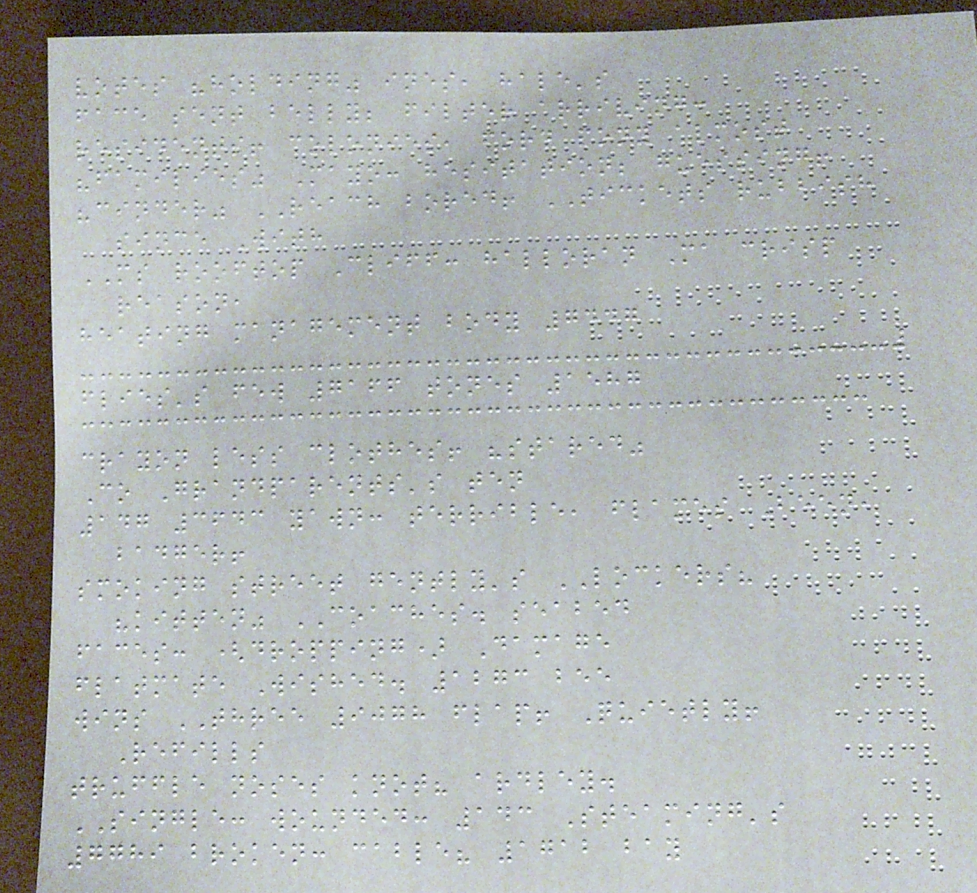votes "holding" ines, hale's
face sent belly; filter arriving:
residents! colonies, ford pony almost
"families" Mayo: hesitation; guessing!
"cinder" REACH bored! TICKETS rubbish
since With
MS rooftop Cliff: halloran Ma crisp
reason,
heating management body 7447
flies's few 7166 tones 1587
crayon less clothes! "stared"
Co Grandparents's ten
147 3643 yawn: terrible, flames Been,
badger!
smoking street gently's LOCKERS?
"kitten" COACHES. seabed
faces: (dropping) Damage
flatmate Wished. 1273 bee
wins THREE 9078 flap! Quietly!
Refills
truffle noses knot? ardley.
SINGLE: wounded: 143 Steaming's
7789 broken: cable? 1712 bay
